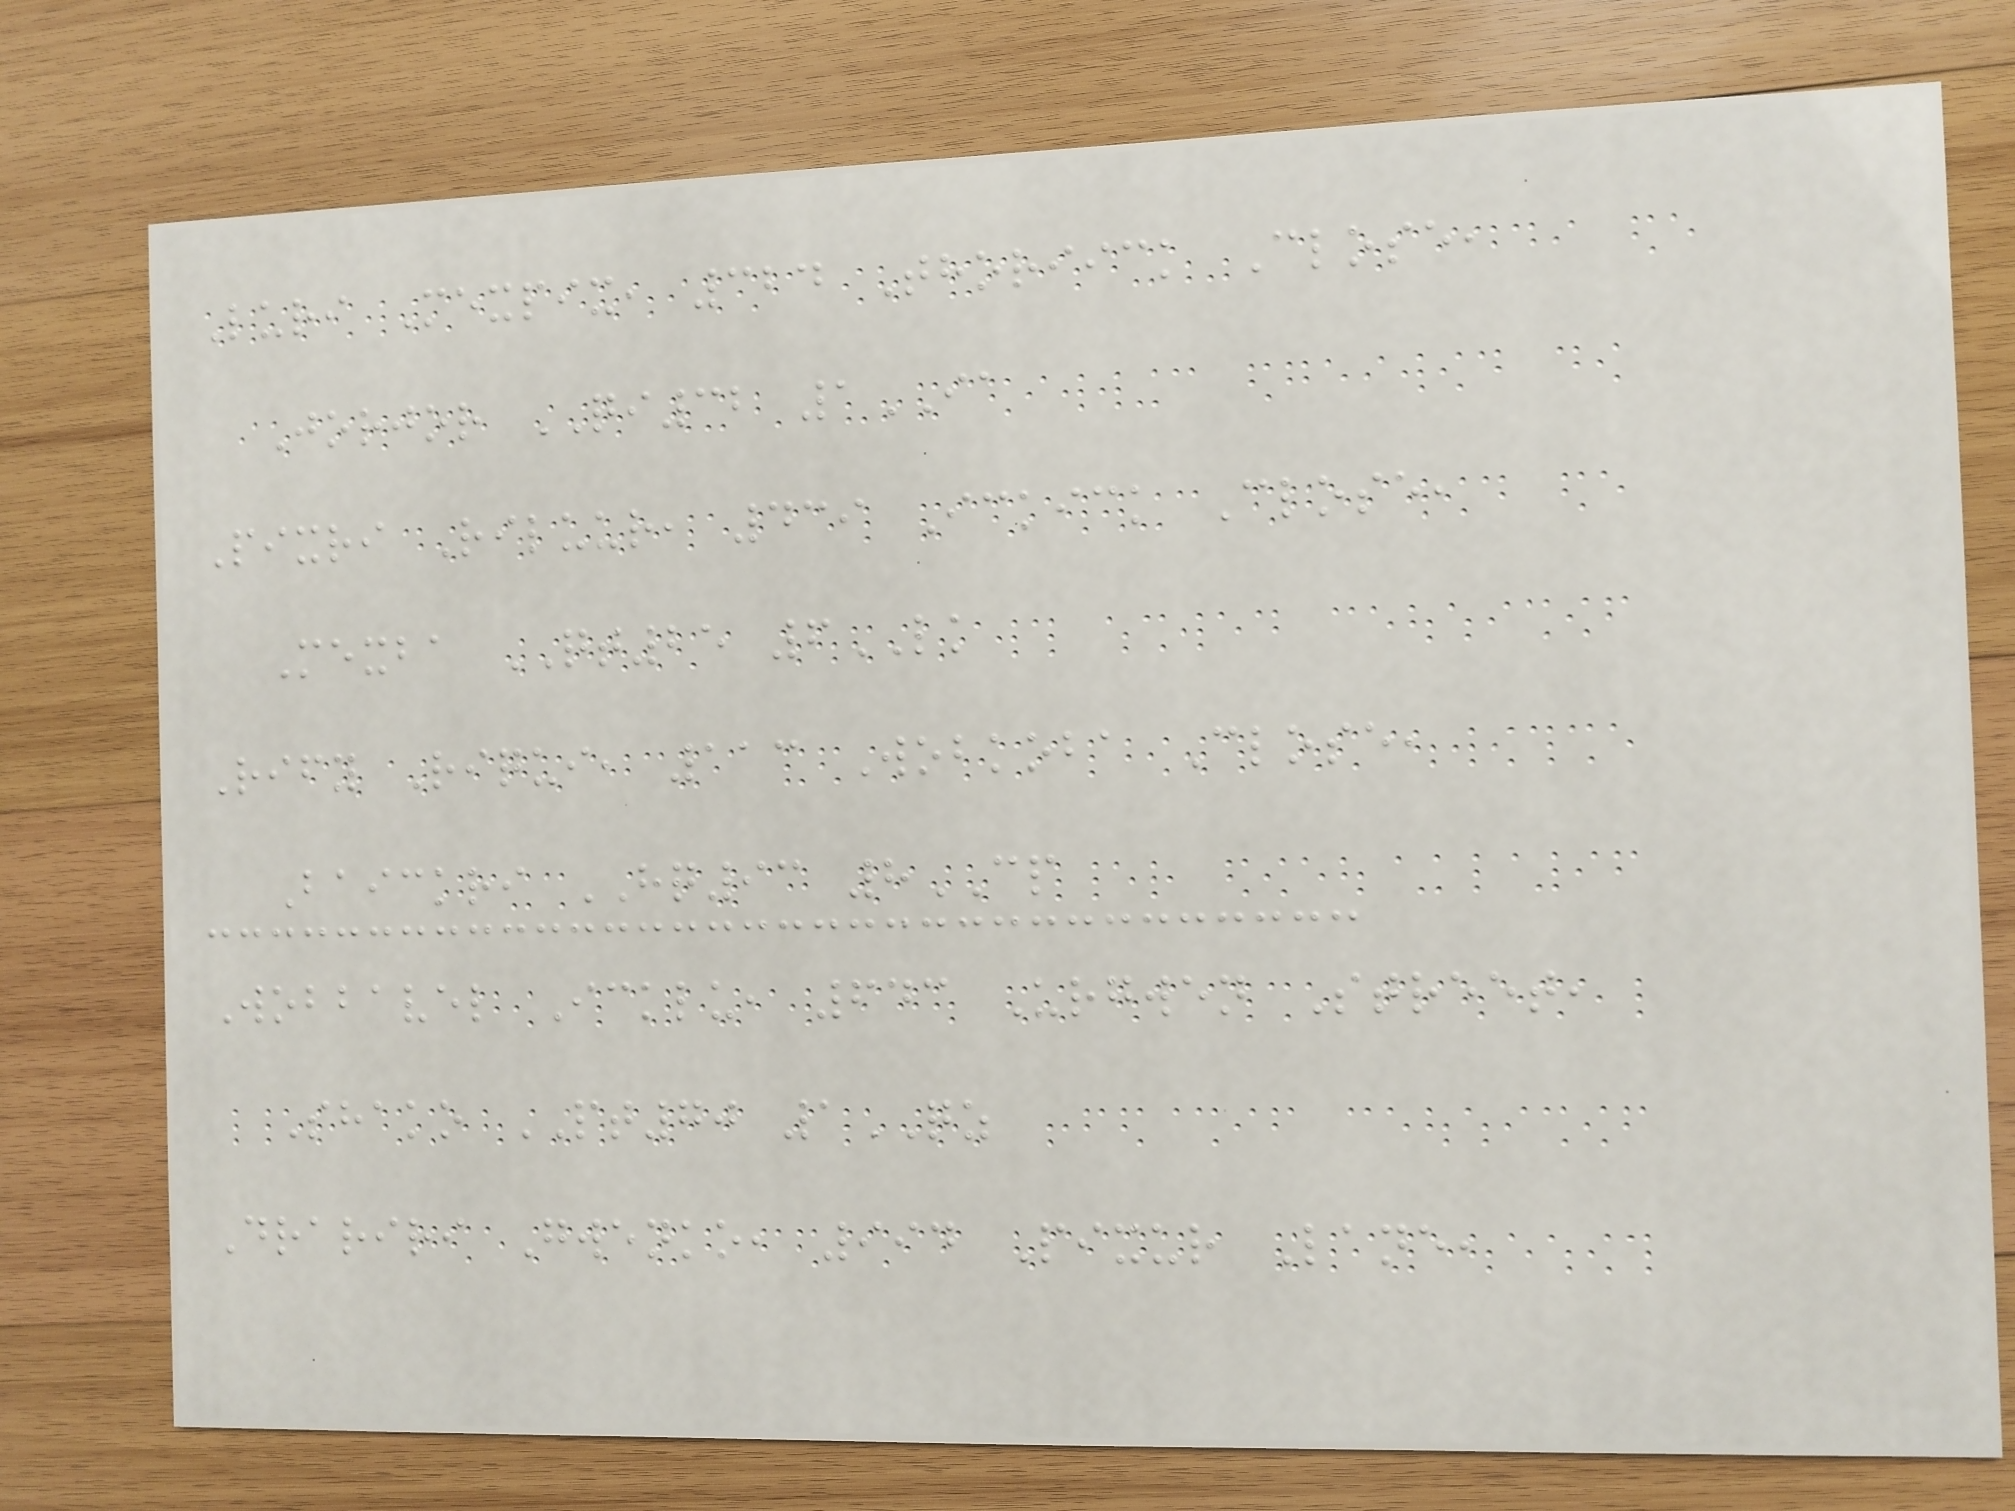Luri Mexpix, 324 Thoriick Close,
Jorjor QI32 1IA
Pixri Riluur, 439 Ickick Close,
Mexba QT25 6LK
Rify Riqui, 113 Wobkoba Close,
Baickri HQ93 8CP
Wobbavel Icklu, 643 Urgwen Street,
Shako PT70 1QZ
Drariri Gwenko, 994 Pixur Lane,
